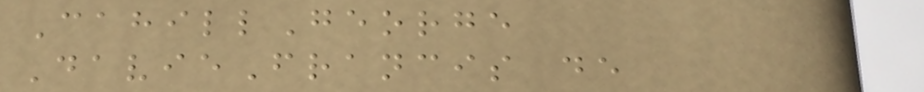CahillGeorge
DavieFrancis de
